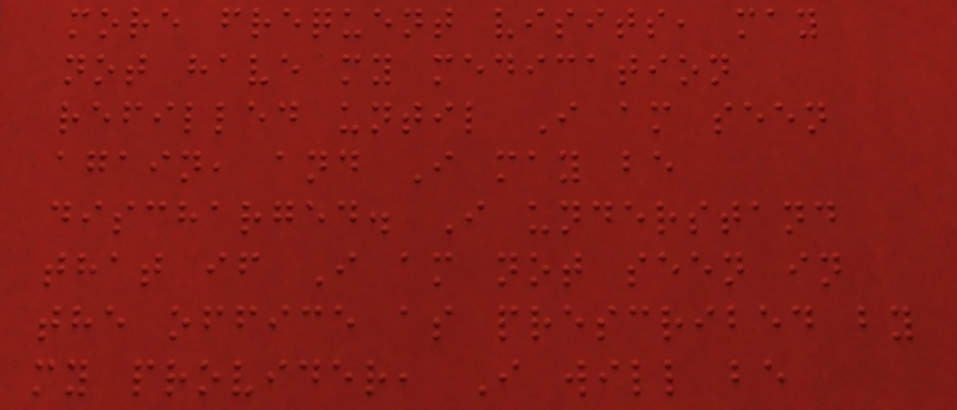more frequent visits, may
not have my medication
refilled until I am seen
again, and I may be
discharged. I understand
that if I am not seen in
the office as prescribed by
my provider, I will be
